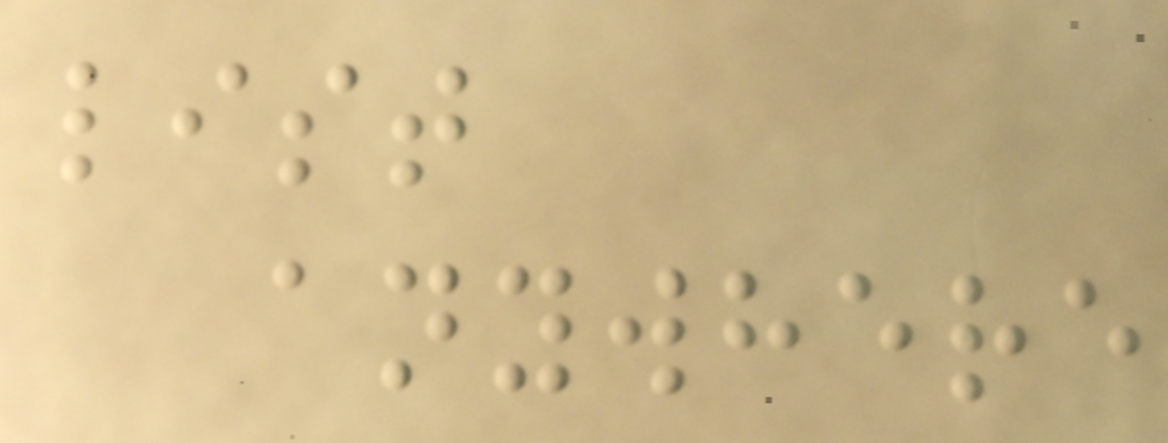list
anywhere
